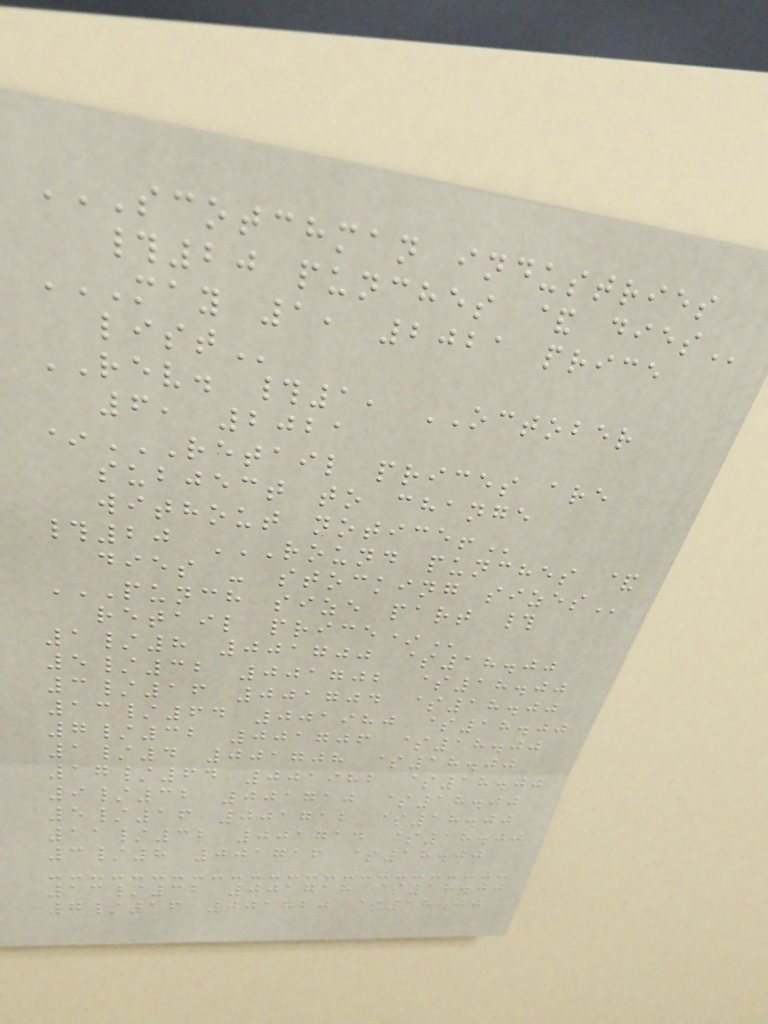SCOTCHMAN INDUSTRIES
#20 PUNCHES & DIES
MAY 1, 2021 PRICE
LIST
REV. #1, OCTOBER
6, 2021
*RETAIL PRICES ARE
SUBJECT TO CHANGE
WITHOUT NOTICE!
#20 ROUND PUNCHES &
DIES - STOCKING SIZES
PUNCH SIZE PART #
RETAIL PRICE*
1/8 001700 $18.00
5/32 001702 $18.00
3/16 001704 $18.00
13/64 001980 $18.00
7/32 001706 $18.00
1/4 001708 $18.00
17/64 001982 $18.00
9/32 001710 $18.00
5/16 001712 $18.00
11/32 001714 $18.00
3/8 001716 $18.00
13/32 001718 $18.00
7/16 001720 $18.00
